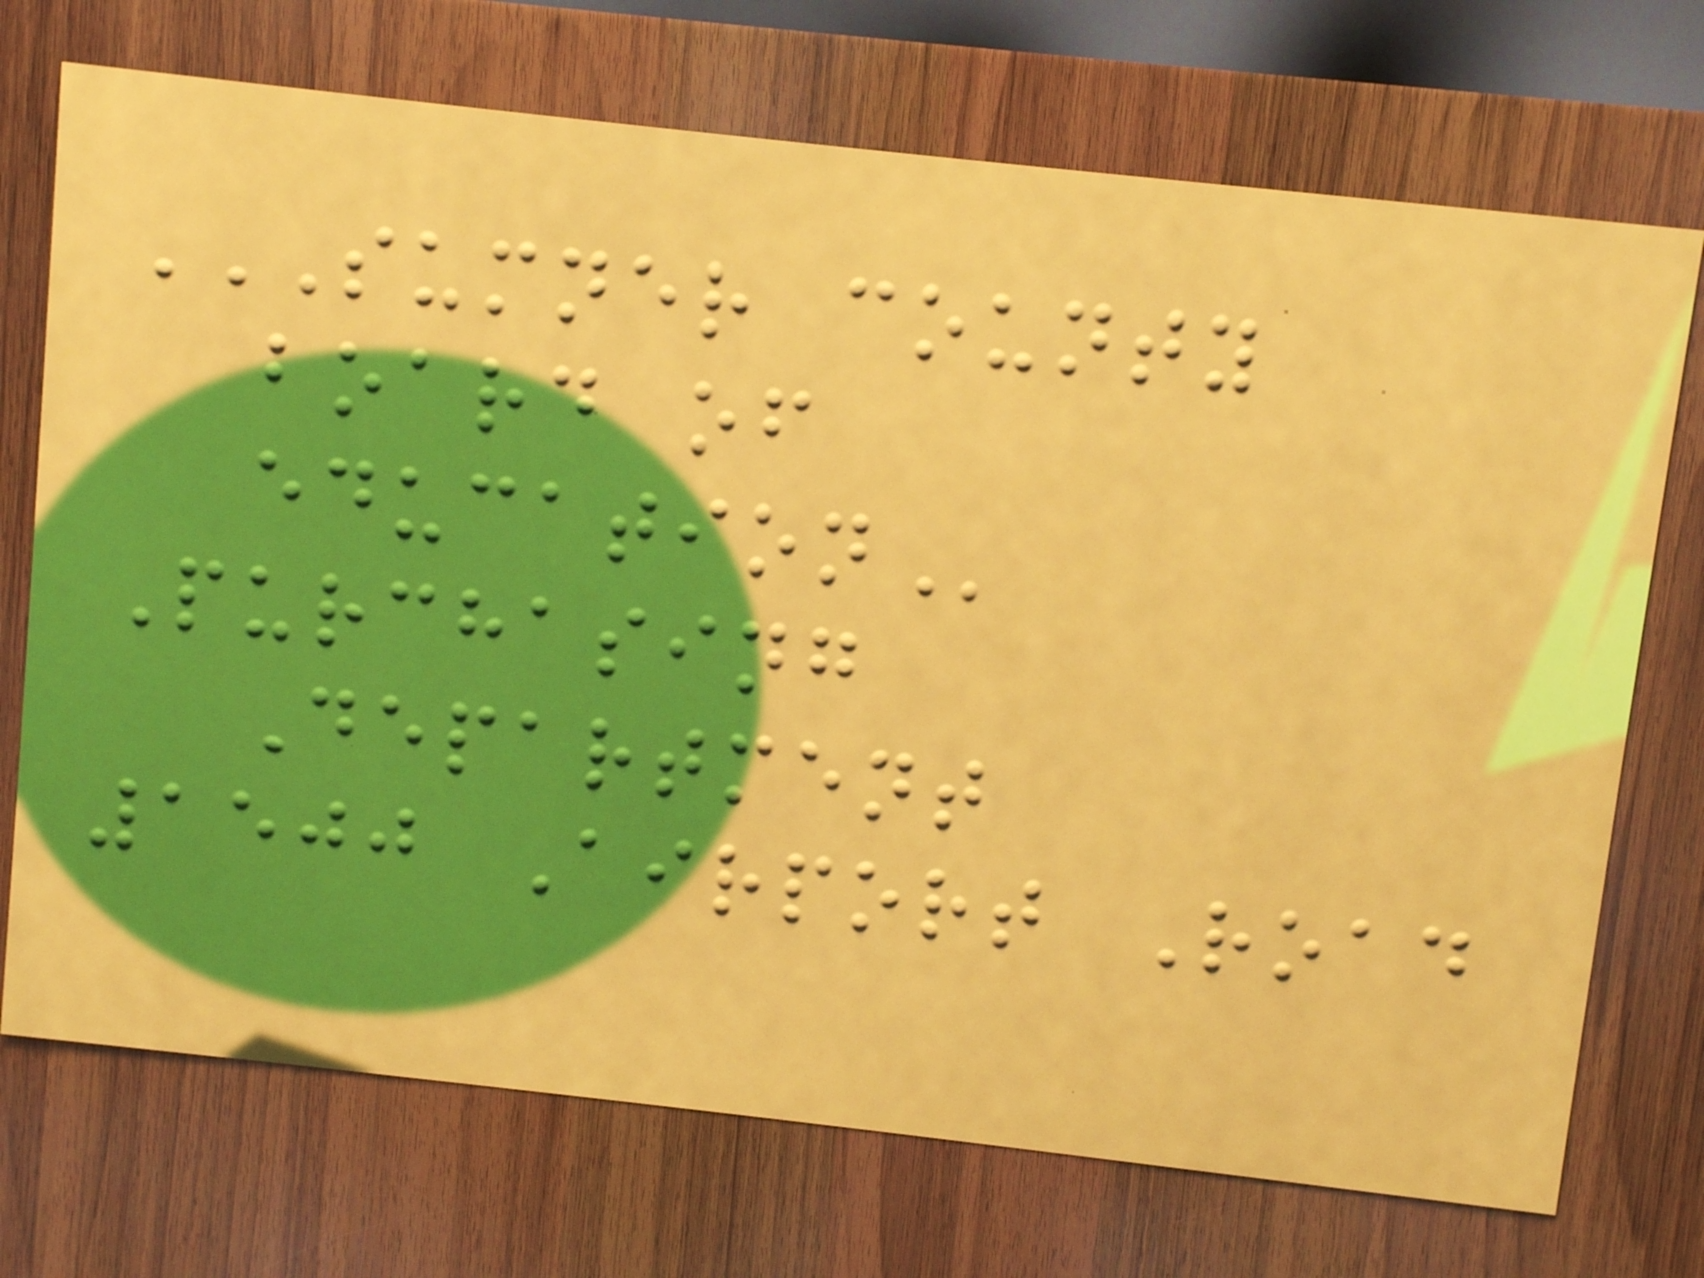SUMNER COUNTY
BOARD OF
EDUCATION
Purchasing
Department
1500 Airport Road
